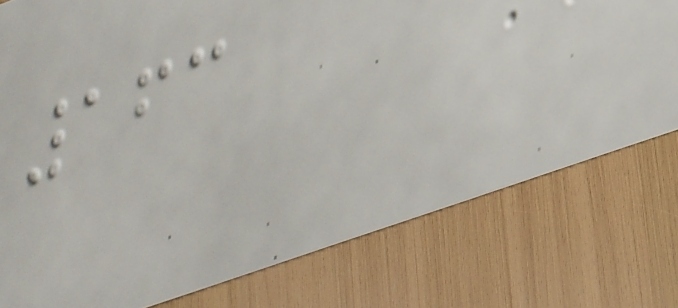163
